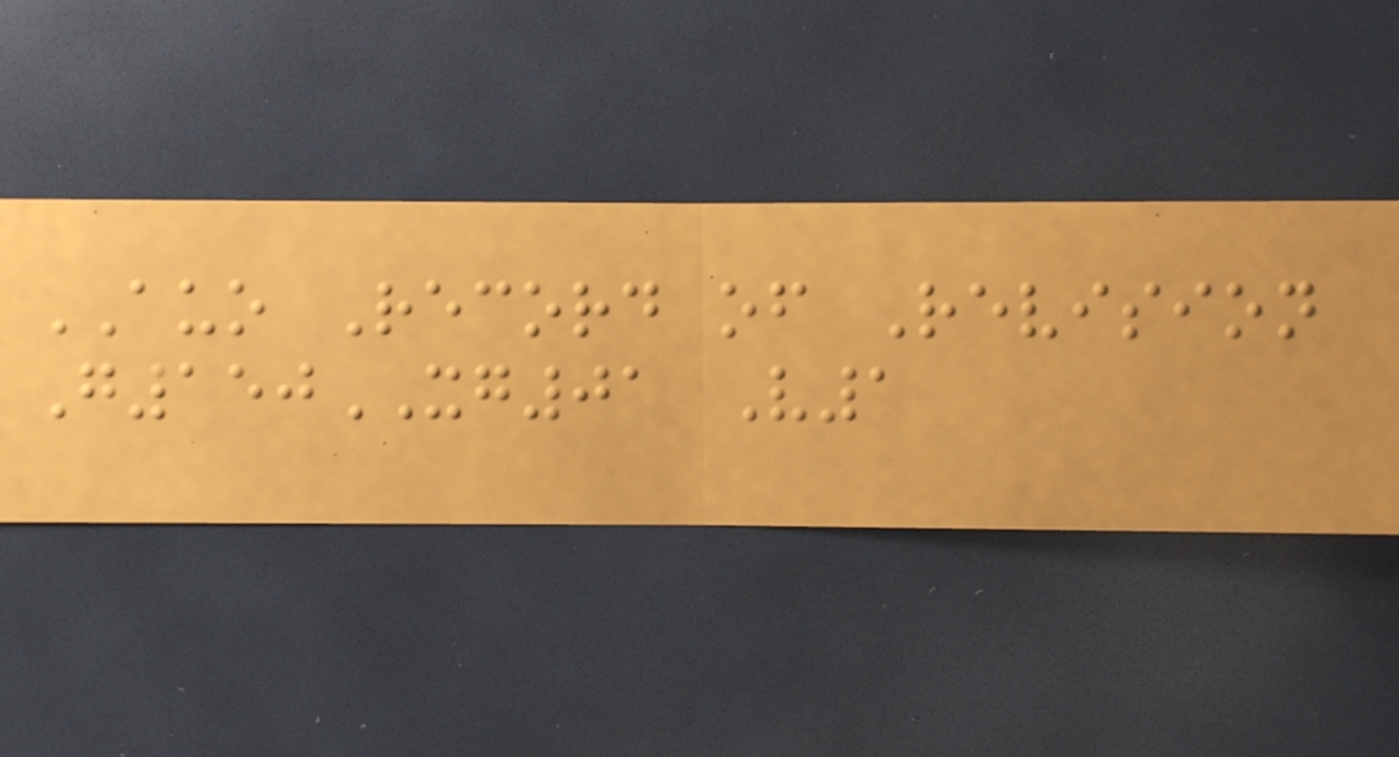AUO Record of Revision
G150XG01 V1
